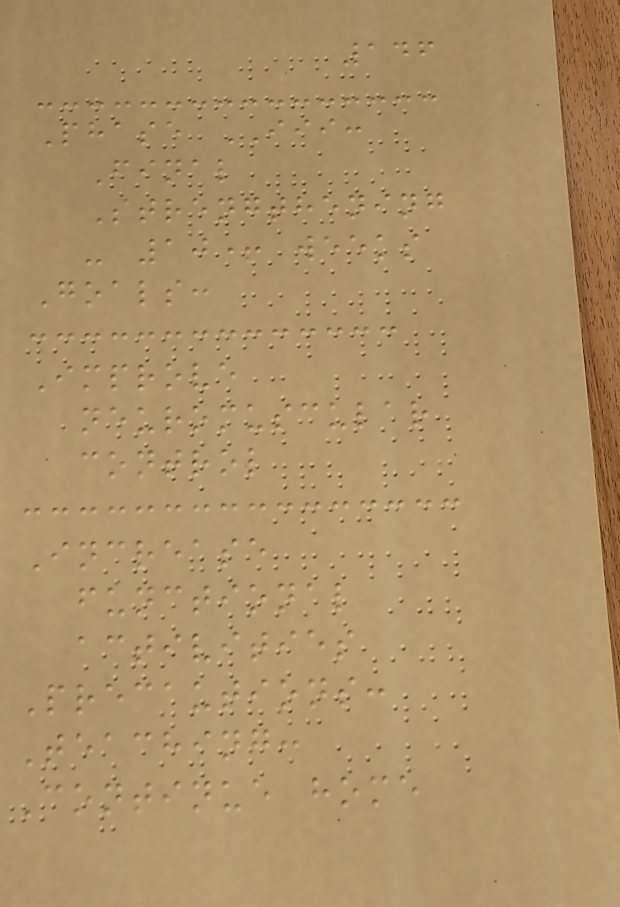146
Phase III:
Final
Strengthening
- 10+ weeks
Goals:
Improve
neuromuscular
control
Increase
functional
activities
Precautions:
Teaching:
Continue home
